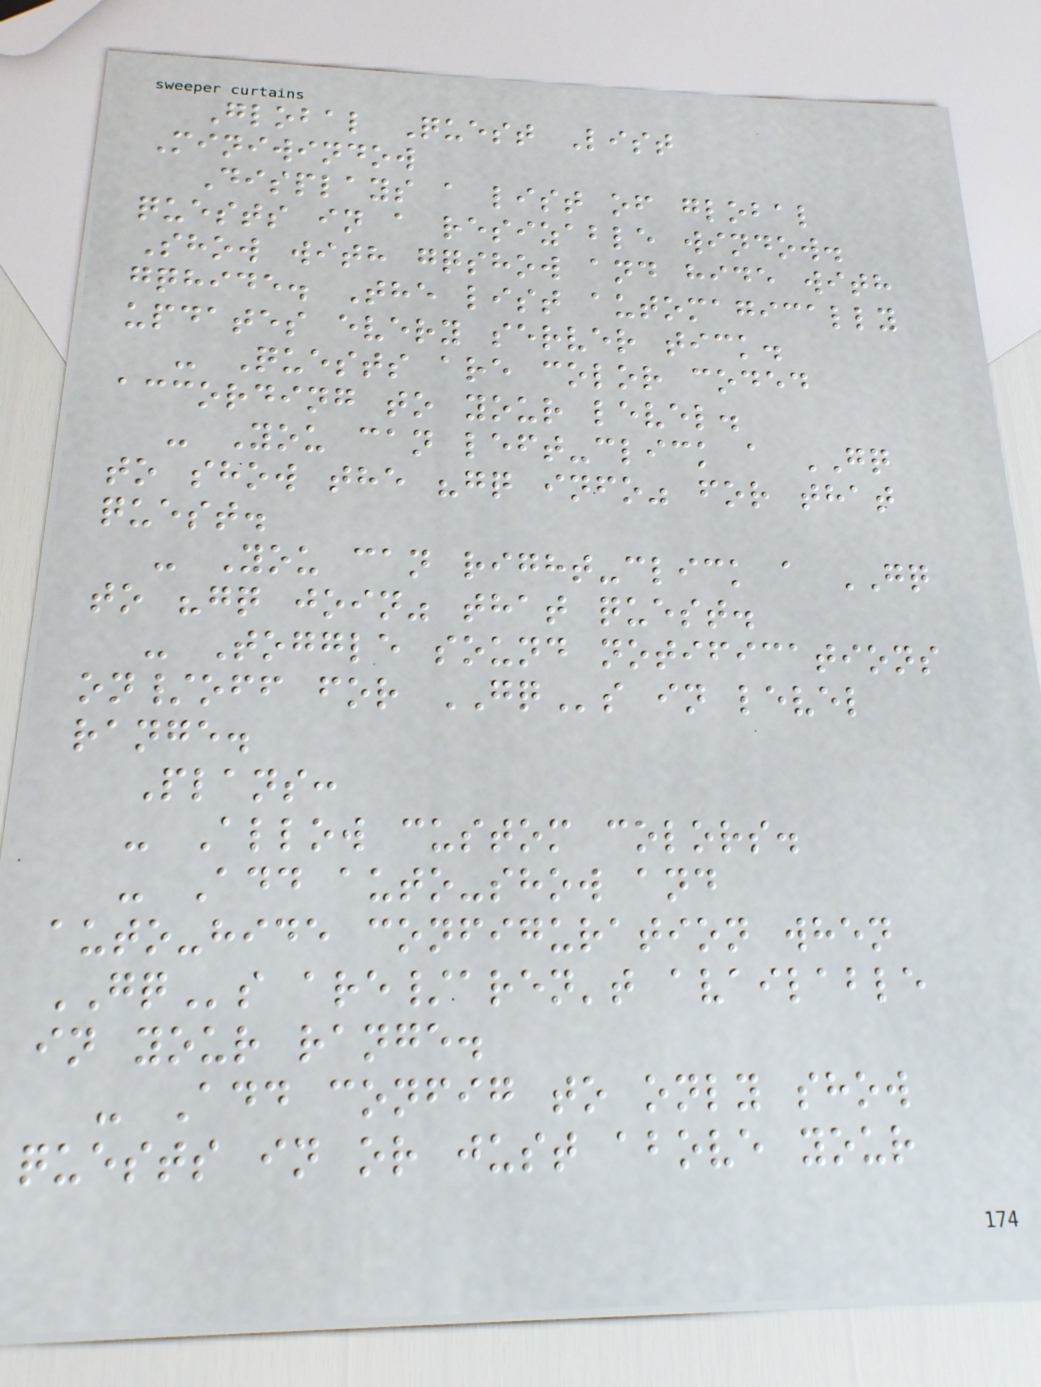Global Quest List
Miniwindow
Displays a list of global
quests in a resizable window.
Show with gqshow and hide with
gqhide. The list automagically
updates every server tick.
- Quests are color coded
according to your level.
- You can left-click a GQ
to show the "gq info" for that
quest.
- You can right-click a GQ
to "gq join" that quest.
- Toggle sound notifications
on/off for GQs in level
range.
Plans:
- Allow custom colors.
- Add auto-show and
auto-hide configuration when
GQs are/aren't available
in your range.
- Add config to only show
quests in or just above your
